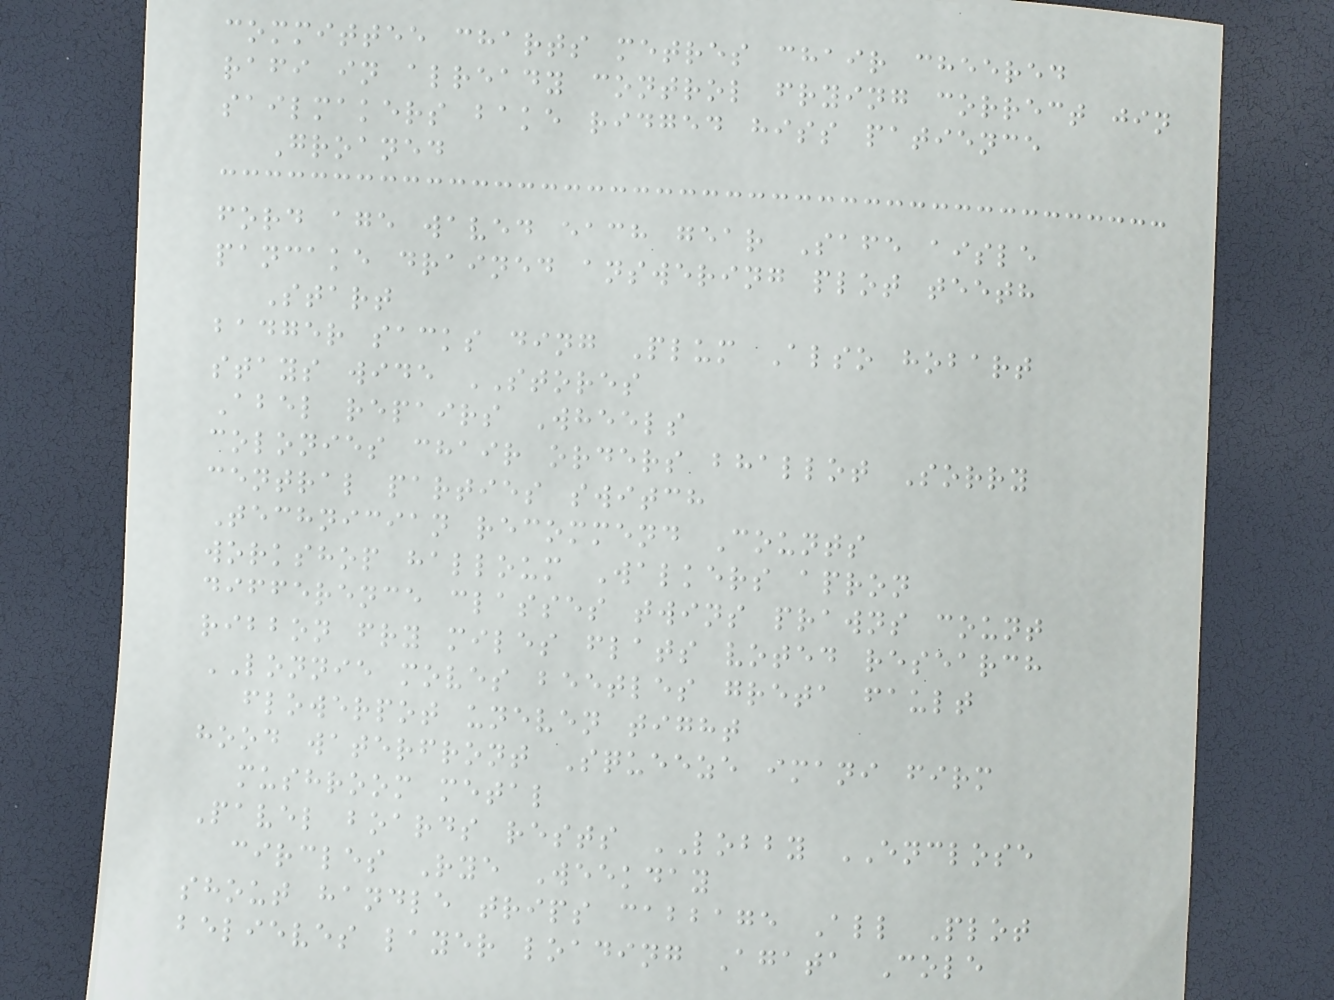committee charts metres chair cheered
rafi in already control frying correct jin
sailmakers bake ridged hiss patience
Groaned
ford age waved each gear Safe aisle
pancake drained answering plot teeth
Start
badger sacks ding Plum Also hobart
stays wide STORES
Abel repairs Wheels
colonies chair orders bhallot Sorry
central parties switch
Technician recommend Counts
workshop halloum Walkers apron
difference classes twins prawns count
ribbon fry miles flats voted research
LONNIE moves beetles greta fault
flowerpot uneven tight
hood waterfront Squeeze imani firm
mushroom metal
Pavel boards rests LOBBY ENCLOSE
circles Rye Weekday
shout handle trips cabbage All Plot
believes layer loading Agata Cole
